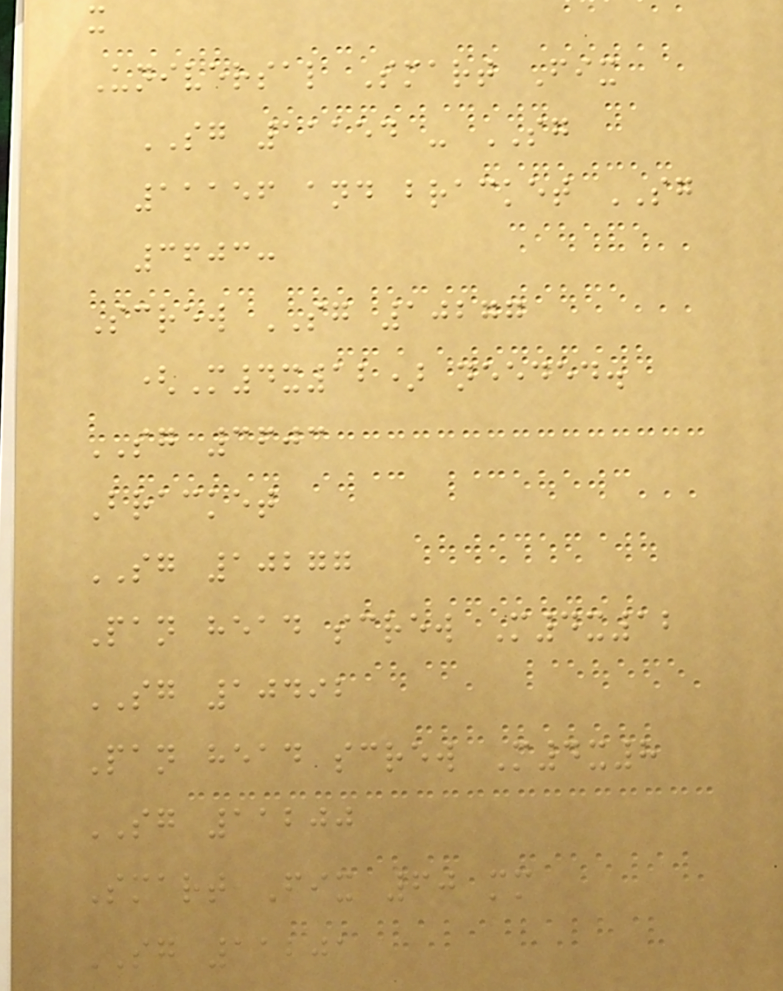x
Universal Smart Fix
SG 11154 - SG
11156 and bracket SG
3603:
Screw SG 10277
(M4x12) needed.
SG 3603
Bracket
SG 10277
Pan head screw M4x12
SG 10492
Pan head screw M4x8
SG 11200
Smart Fix 60 mm
SG 11201
